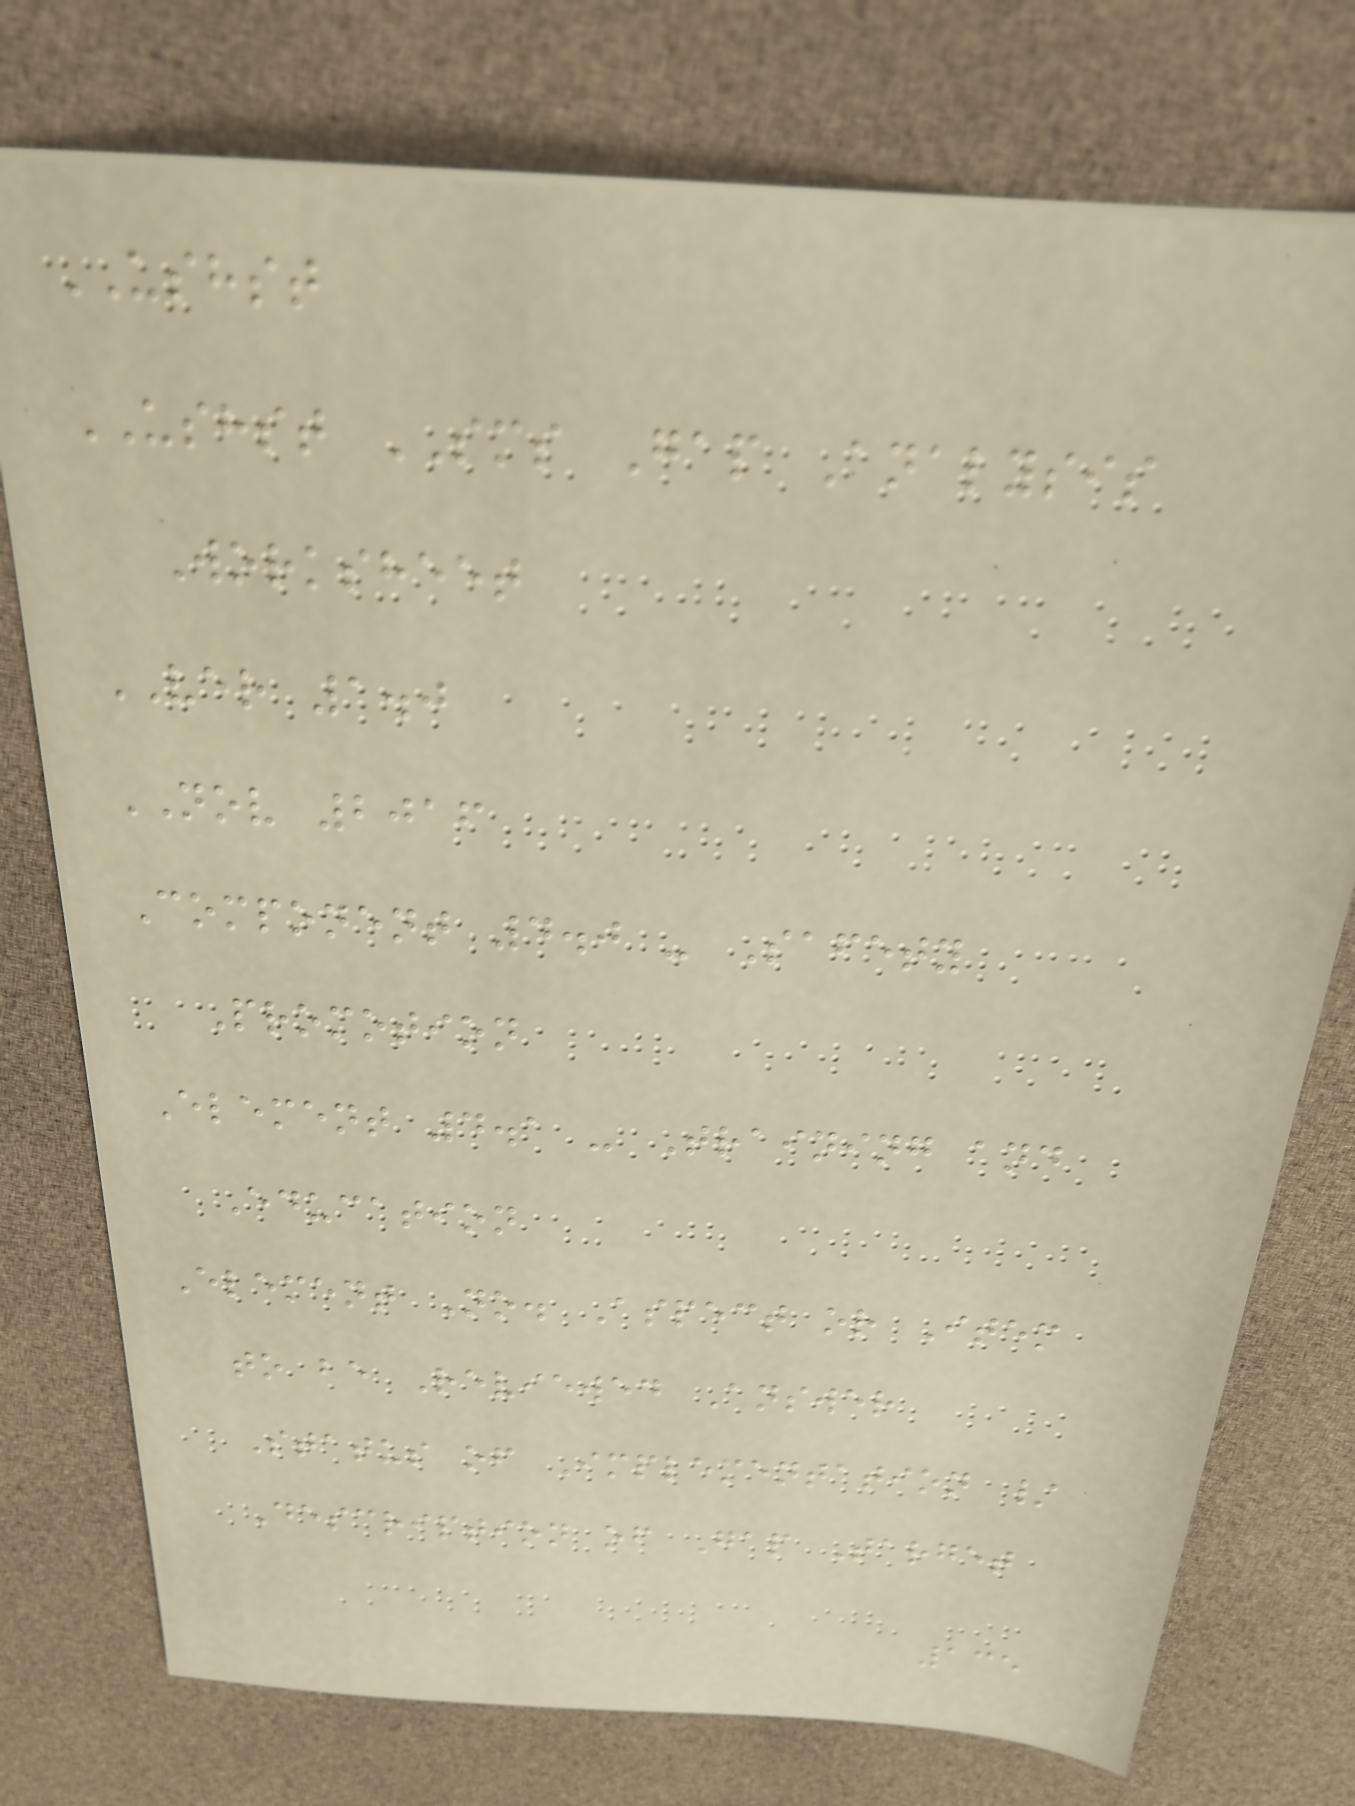USHST
USHST SMS Gap Analysis
Worksheet
VER 1.0
NOV 2016
Component 4.0 - Safety
Promotion
Element 4.1 - Training and
Education
Element No. Aspect or Item
to be Reviewed Answer
Status of Implementation /
Description of Gap Target
135
